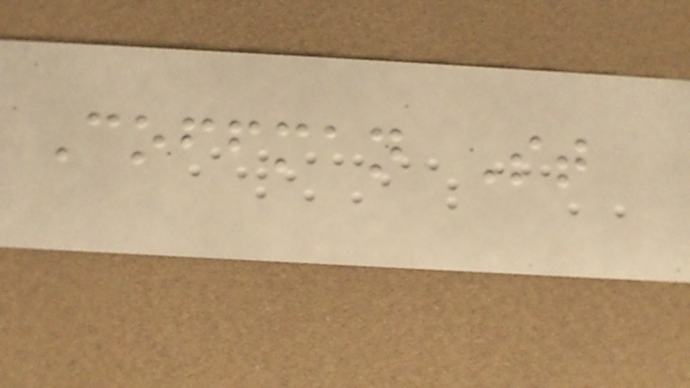Coffman St
